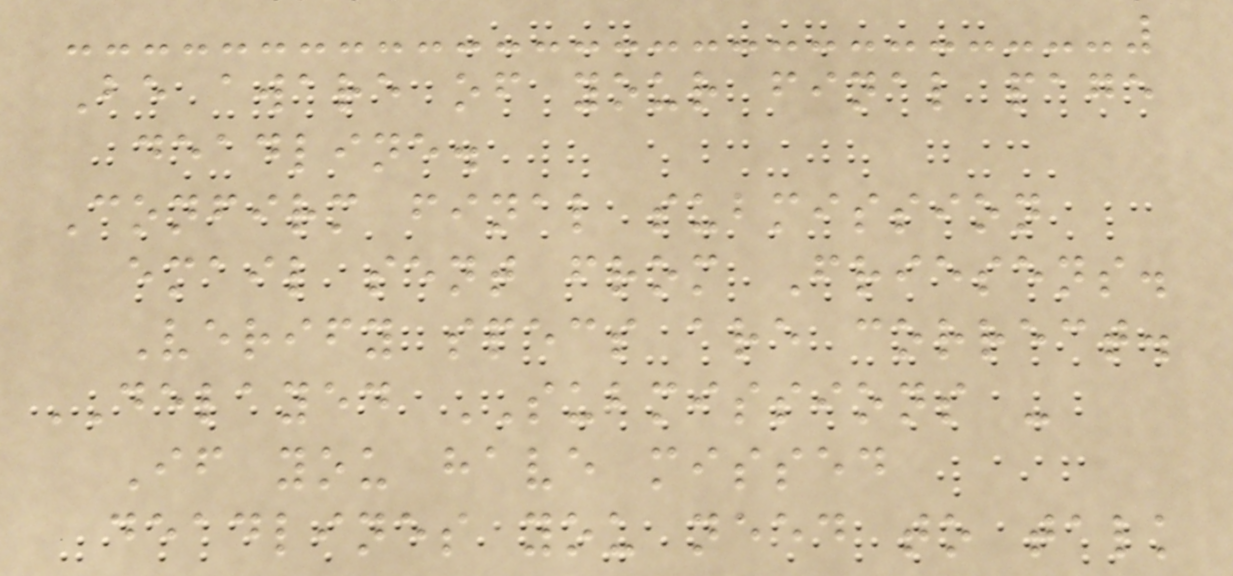Be aware of your final page
deadline.
Confirm final submission
email sent from Friesens.
Verify specs are correct.
DELAYED SUBMISSIONS -
If you have missed
deadlines you need to talk
